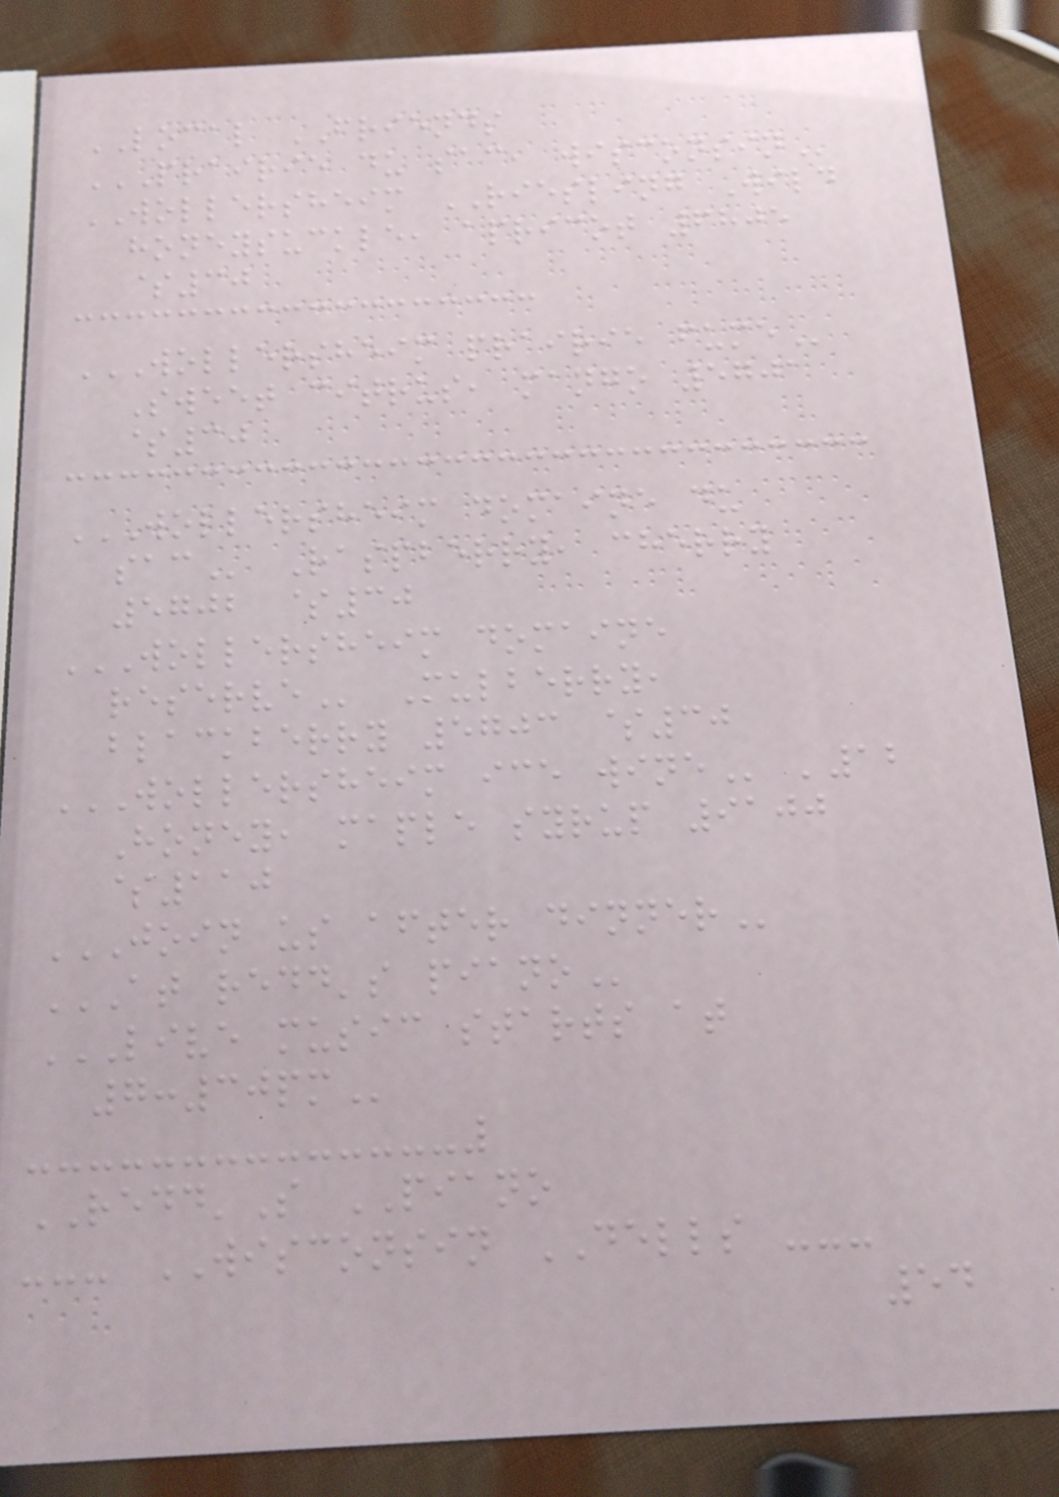LOCAL FRIENDS
PRAIRIE DU SAC, WISCONSIN
WOLLERSHEIM RIESLING Wild
honeysuckle, apricot 6805
$30
WOLLERSHEIM PRAIRIE FUME
Sweet citrus, mango 5701
$30
WOLLERSHEIM DOMAINE DU
SAC Raspberry, cherry
5702 $30
WOLLERSHEIM DOMAINE
RESERVE Mulberry,
blackberry 5703 $30
WOLLERSHEIM ICE WINE '12
Honey, maple syrup 9100
$110
JOIN US AFTER DINNER
AT REDD'S PIANO
LIVE MUSIC STARTS AT
7:30PM
REDD'S PIANO
--- WISCONSIN DELLS ---
54
